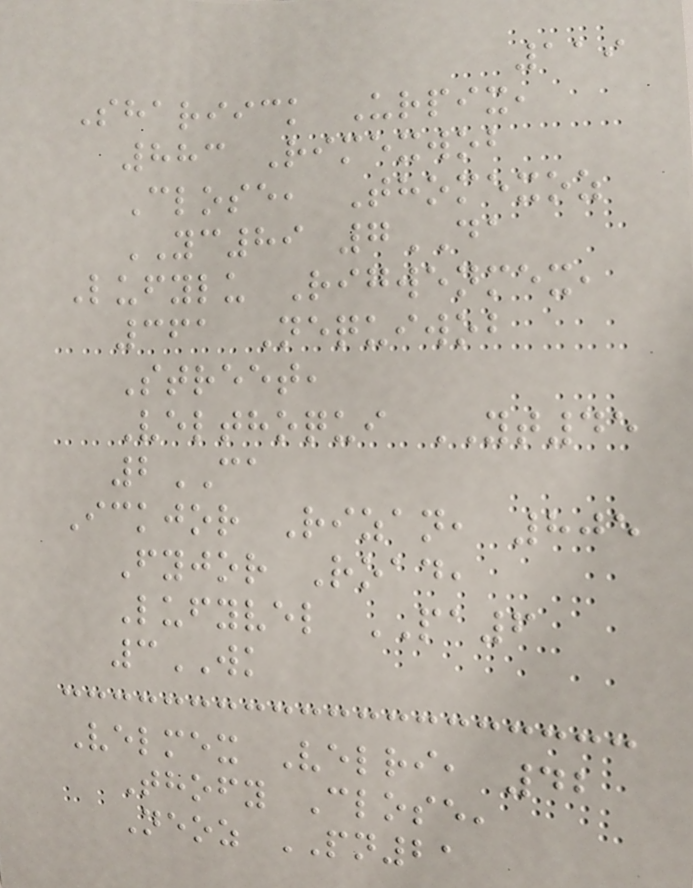119
Shariick Urpix,
883 Rimexwob
Close, Thomexoz
YC89 7DA
Lufylu Rigwenmex,
361 Nequiwob
Street,
Velthoqui YT45
2CA
Ickjor Rizan, 805
Fyjor Road,
Lufyvel PA6
3WK
Velmex Velri, 42
Thofy Close,
Neoz PN21
